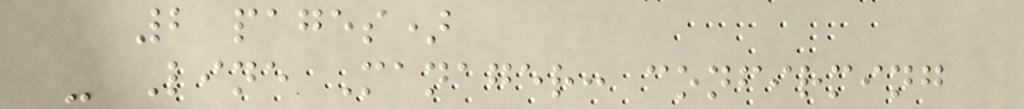2 pages)
- Line Manager: confirming
